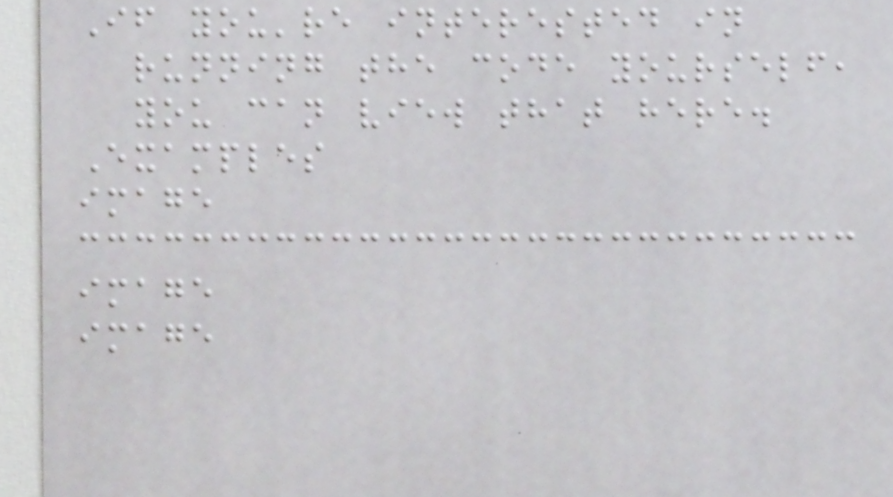If you're interested in
running the code yourself,
you can view that here.
Examples
image
image
image
